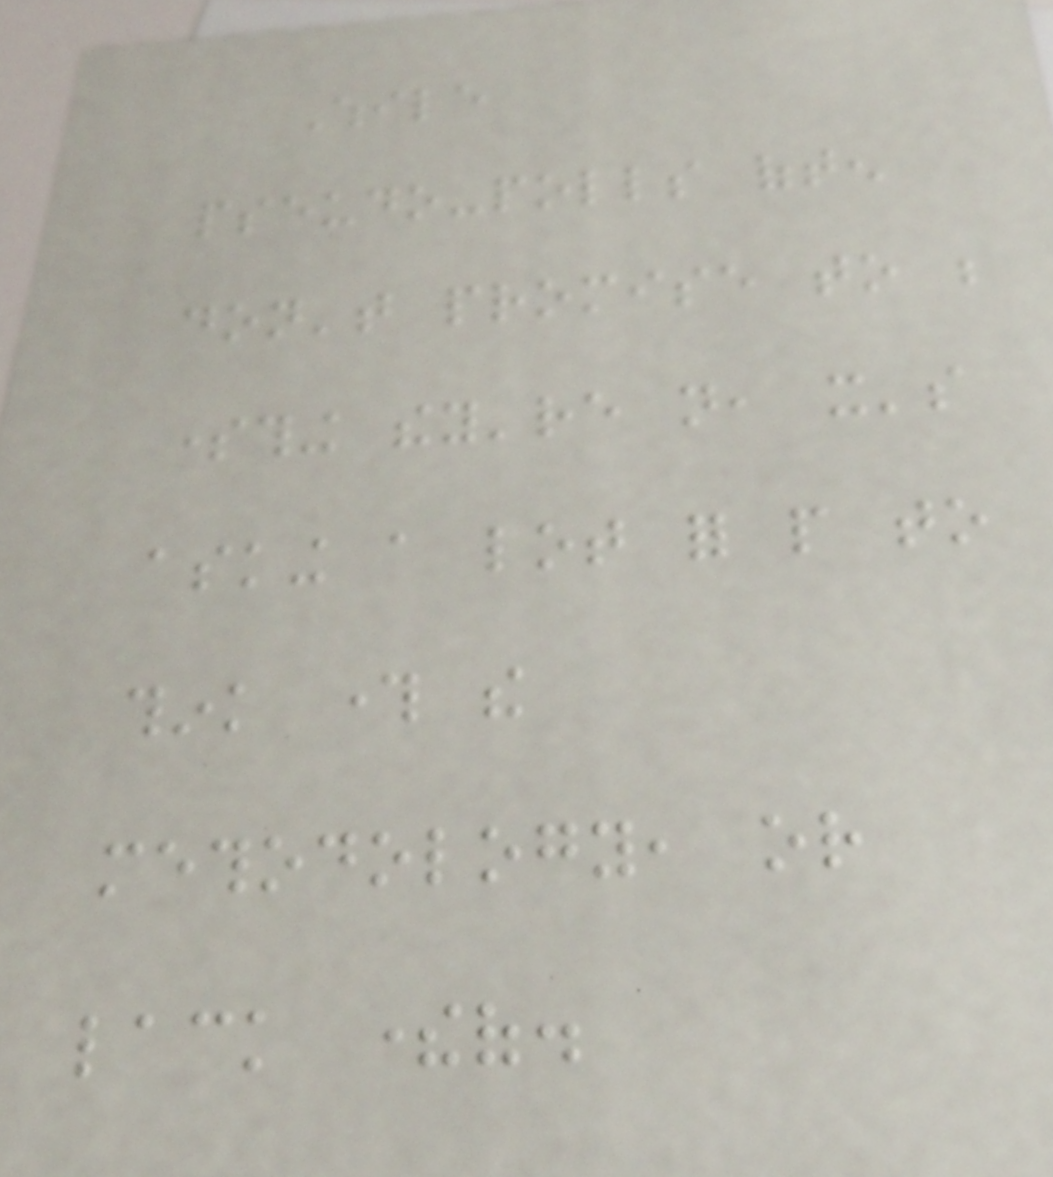While
pseudo-polls often
don't promise to be
something they're not, it's
asking a lot for people to
think through the
methodology, or
lack thereof.
